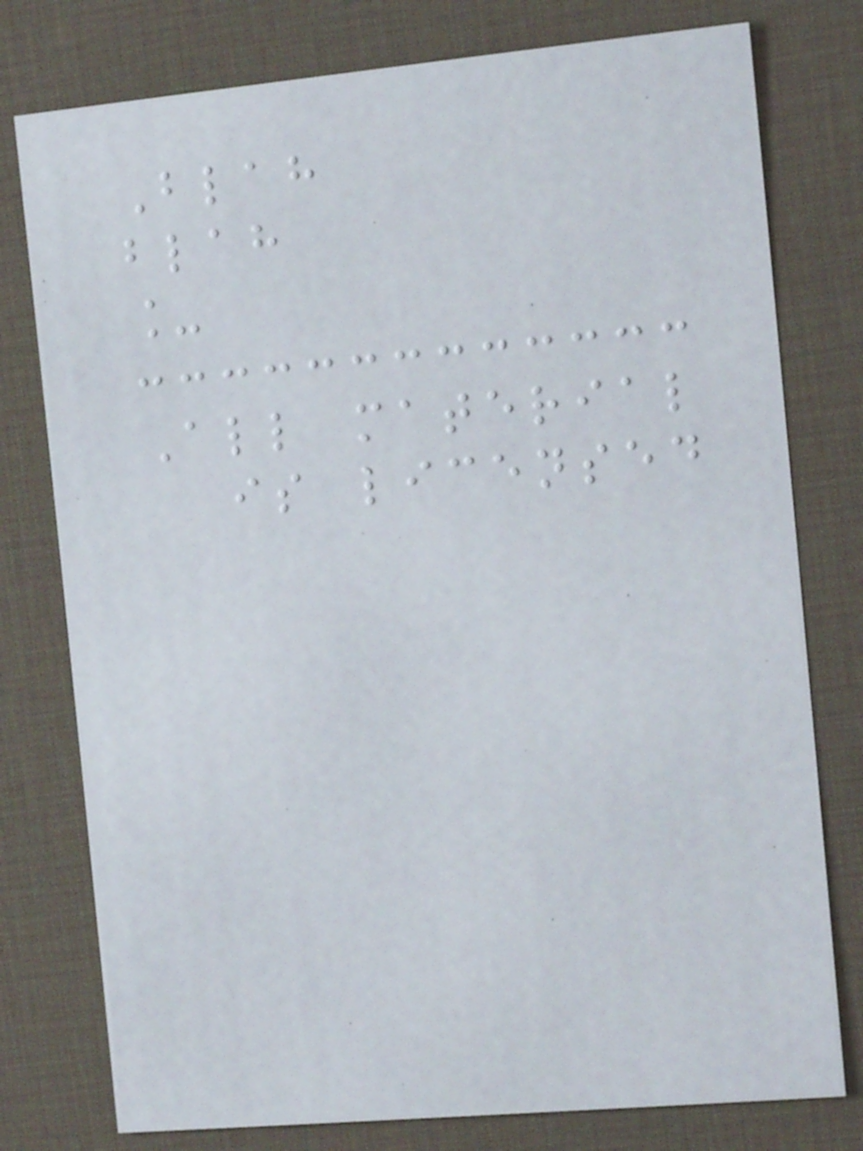Blah
blah
_
All material
is licensed
